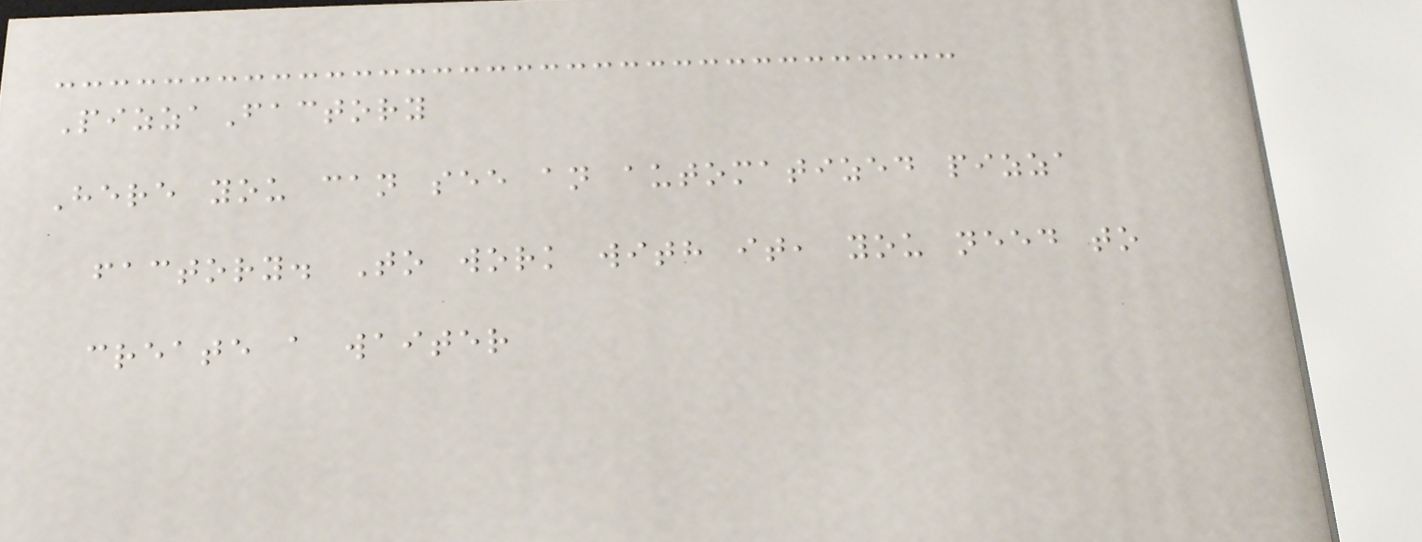PizzaFactory
Here you can see an automatized pizza
factory. To work with it, you need to
create a waiter
